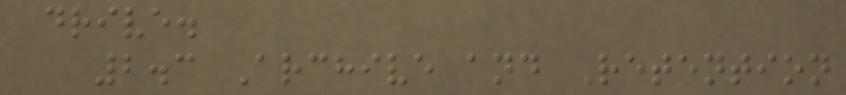drive.
2.3 Archive and Retention
